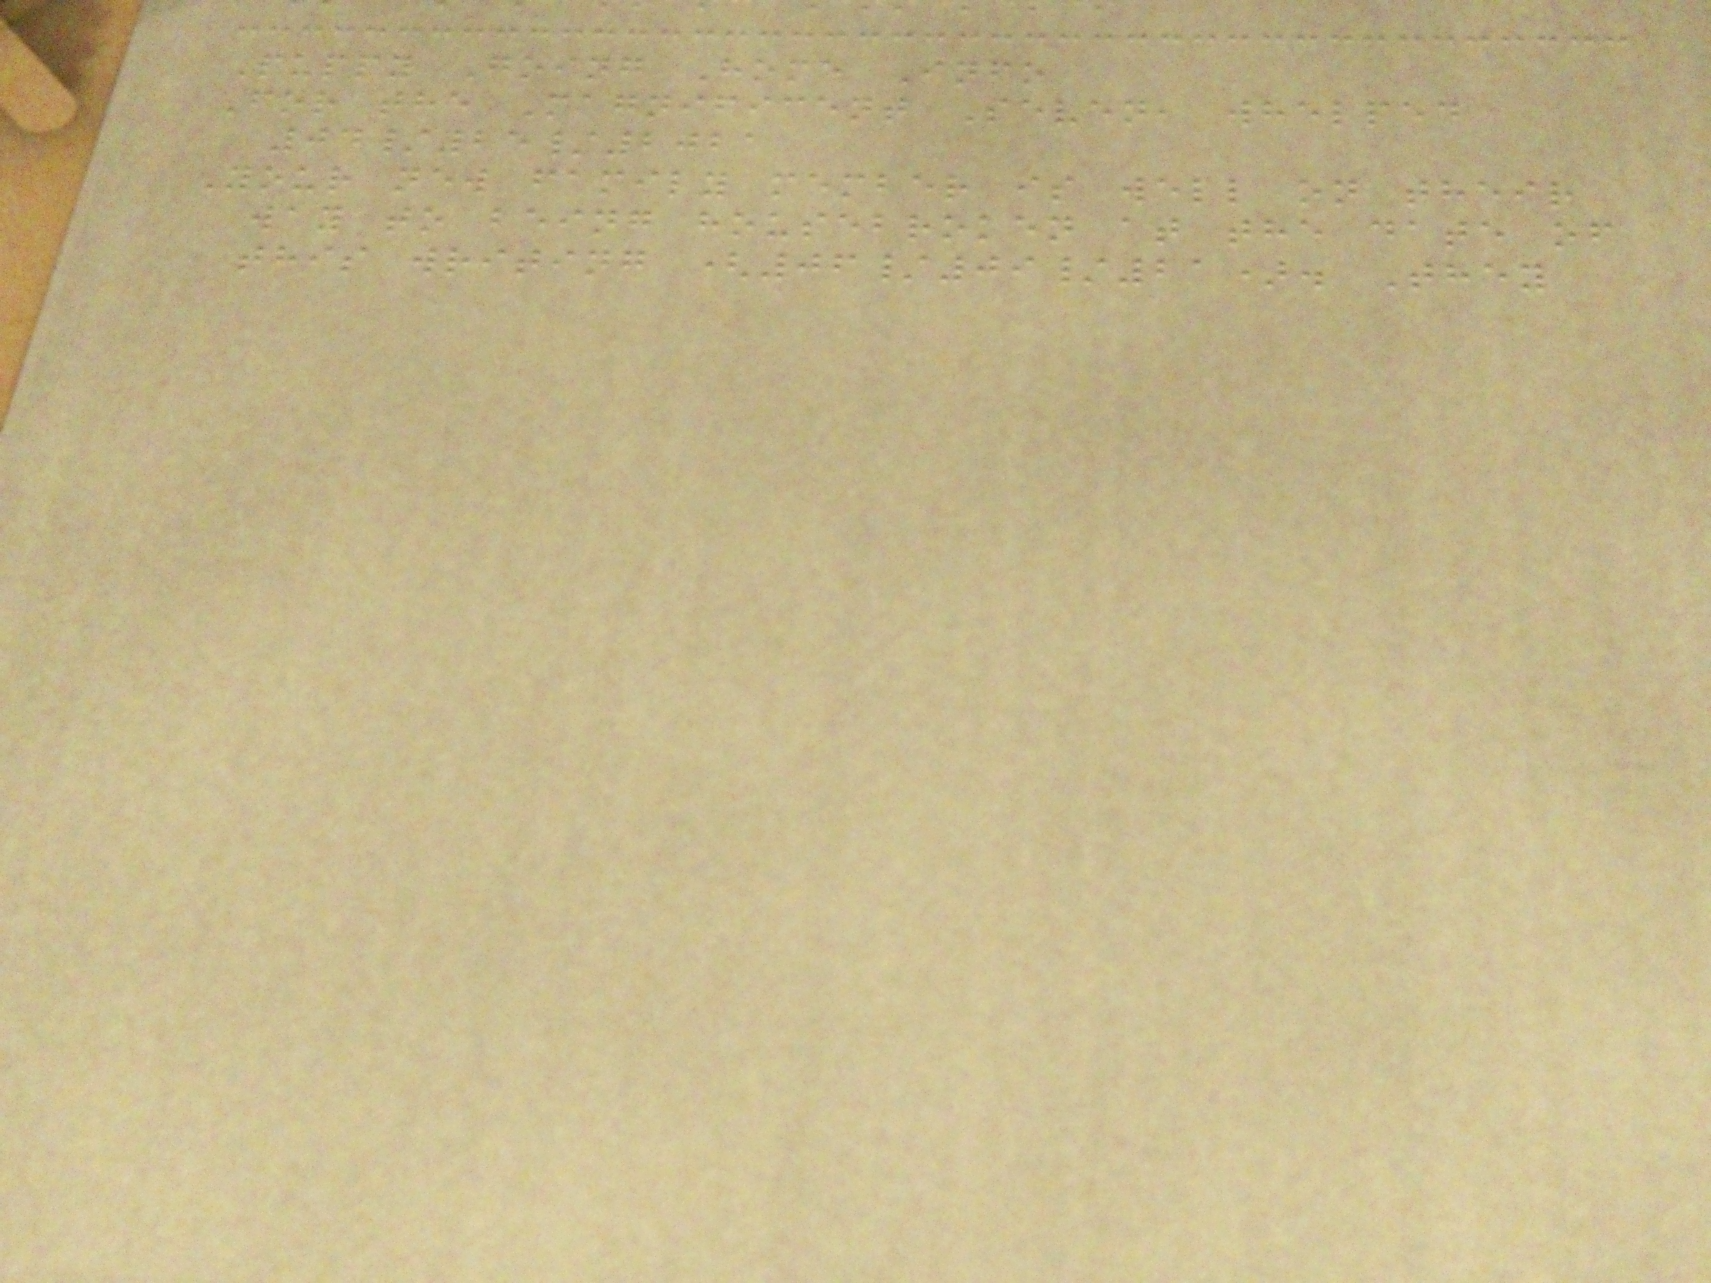Puppy Going Home Info
For the Magnificent Seven, whelped
04/25/2021
Your new family member is well on their
way to being housebroken at the date of
this writing (06/09/21). They
